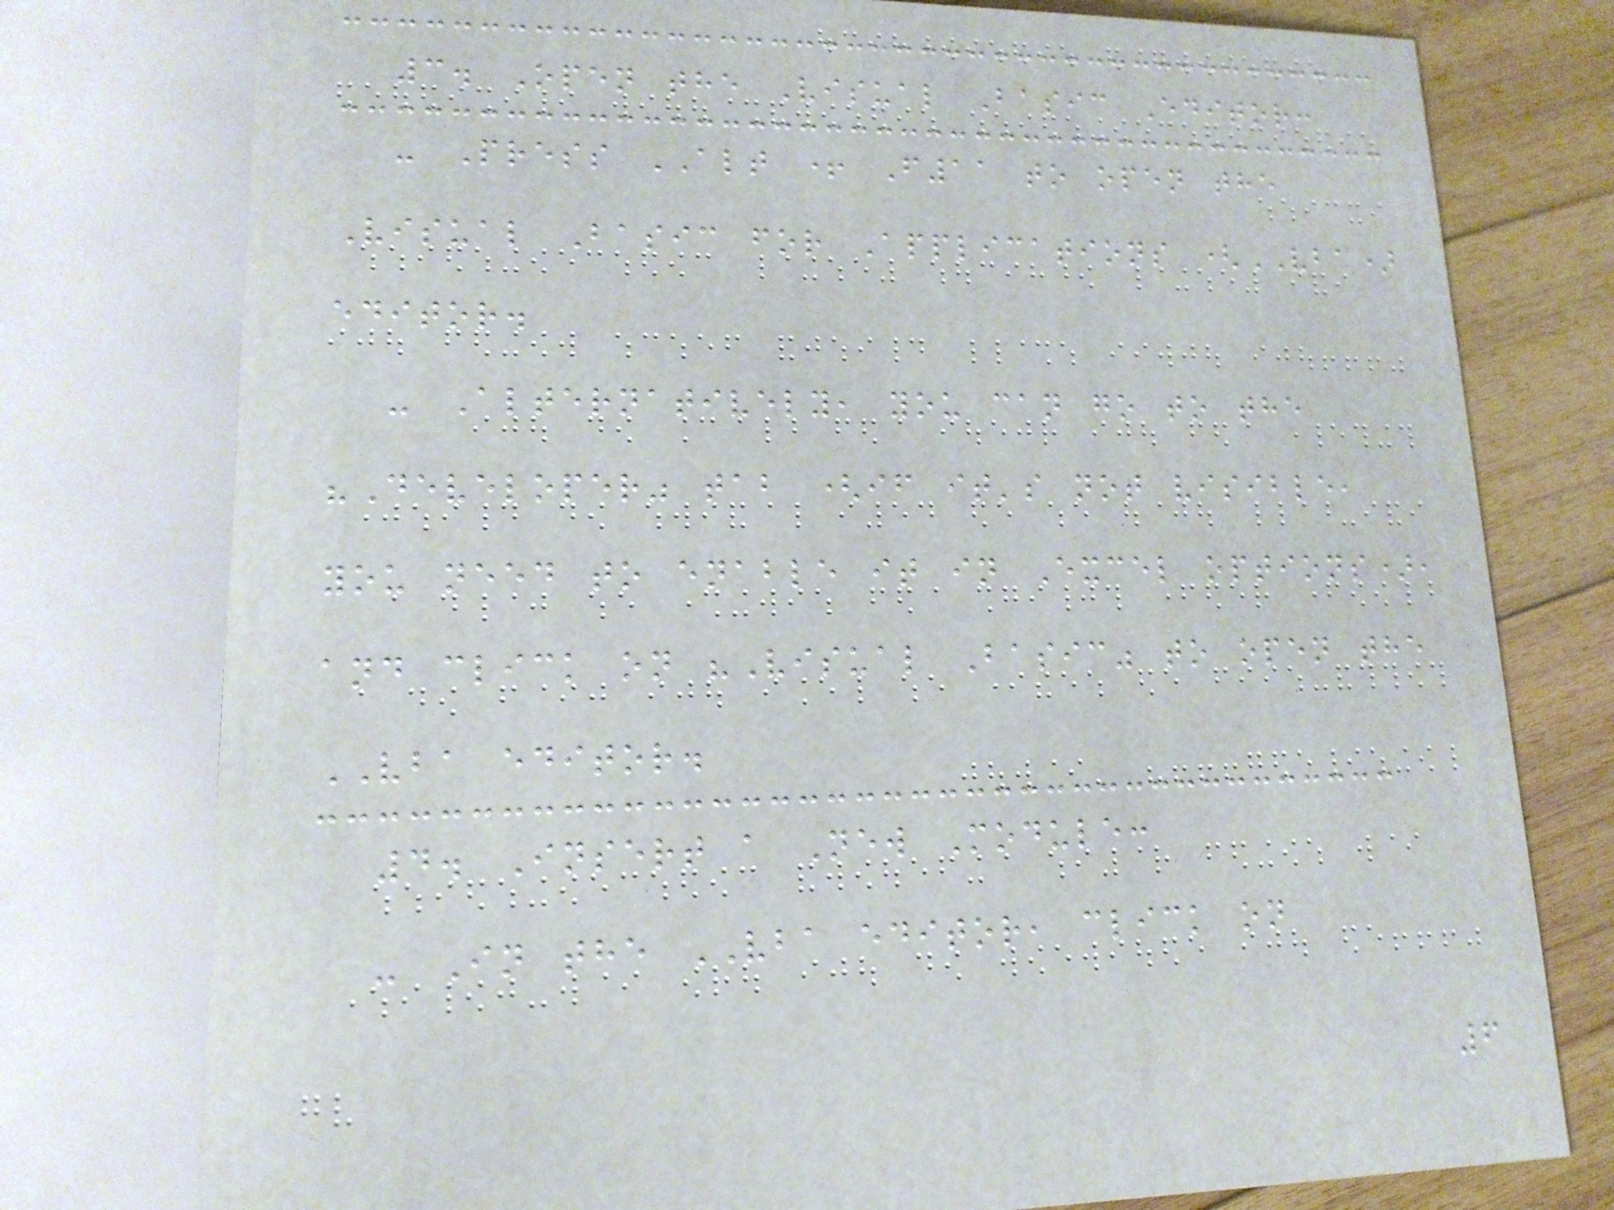3. Open the Visual Basic Editor:
- Press ALT + F11 to open the
Visual Basic for Applications (VBA)
editor.
- Alternatively, you can go to the
"Developer" tab (if it's not visible,
you need to enable it in Excel options),
and click on "Visual Basic" to open the
VBA editor.
4. Insert a New Module:
- In the VBA editor, click on
6
